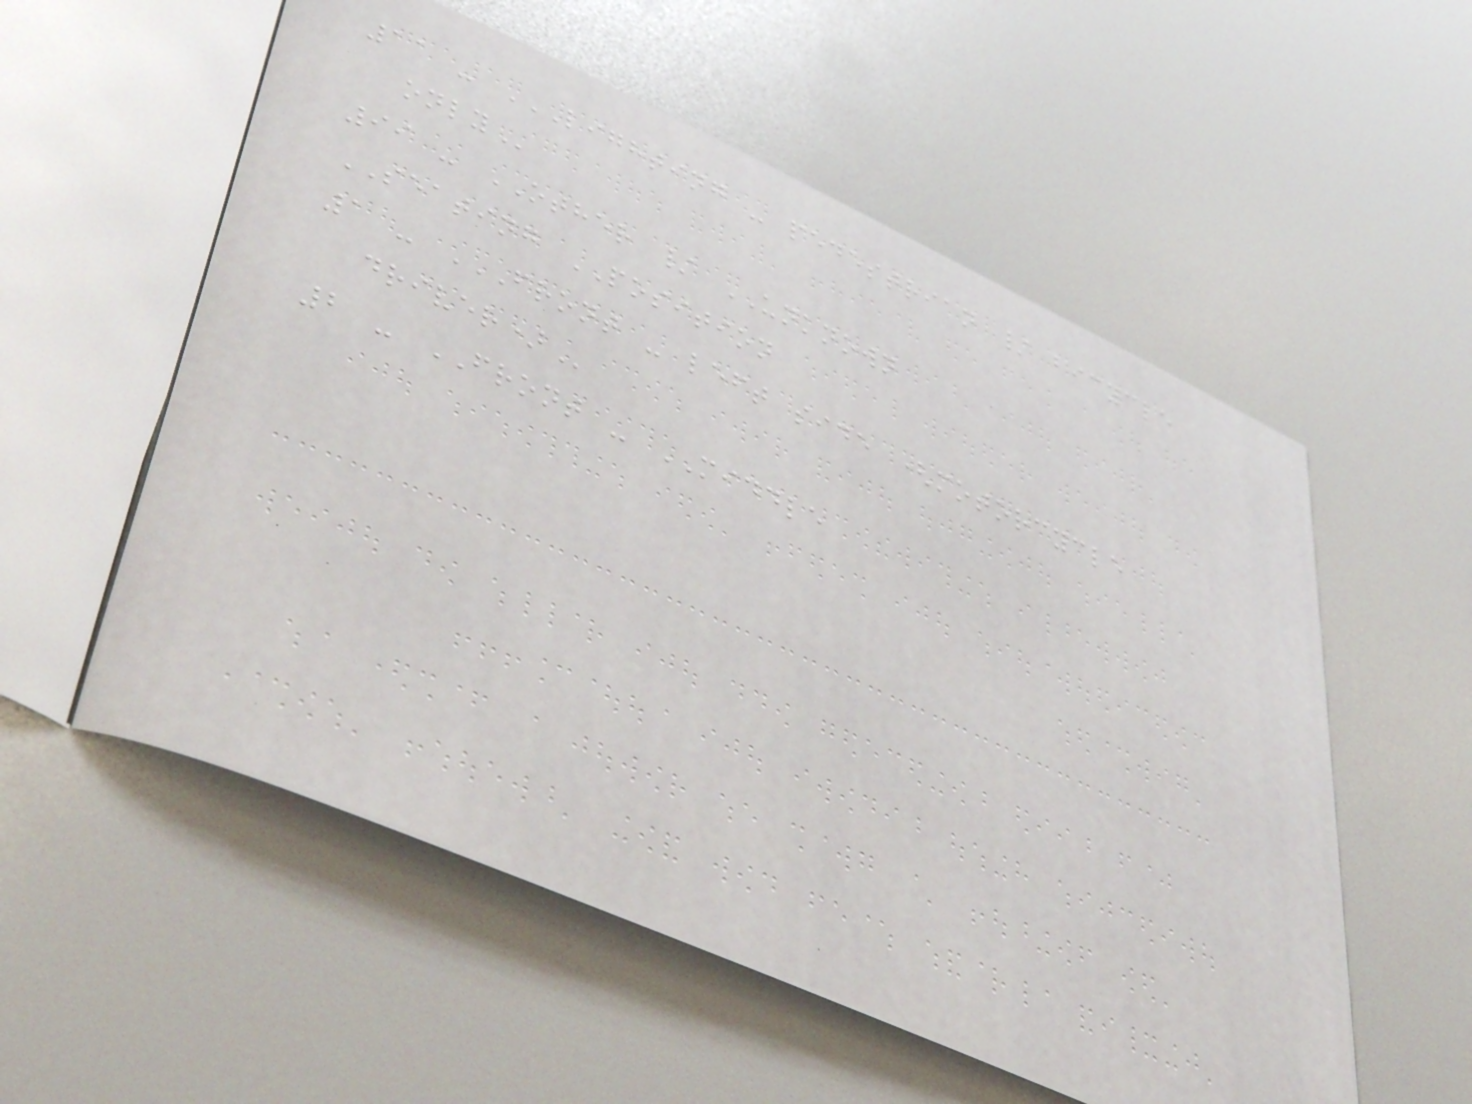11 - LIGHTING - PEDESTRIAN / BICYCLE
ONLY
99 - OTHER / UNKNOWN
SEATING POSITION
1 - FRONT - LEFT SIDE (MOTORCYCLE
DRIVER)
2 - FRONT - MIDDLE
